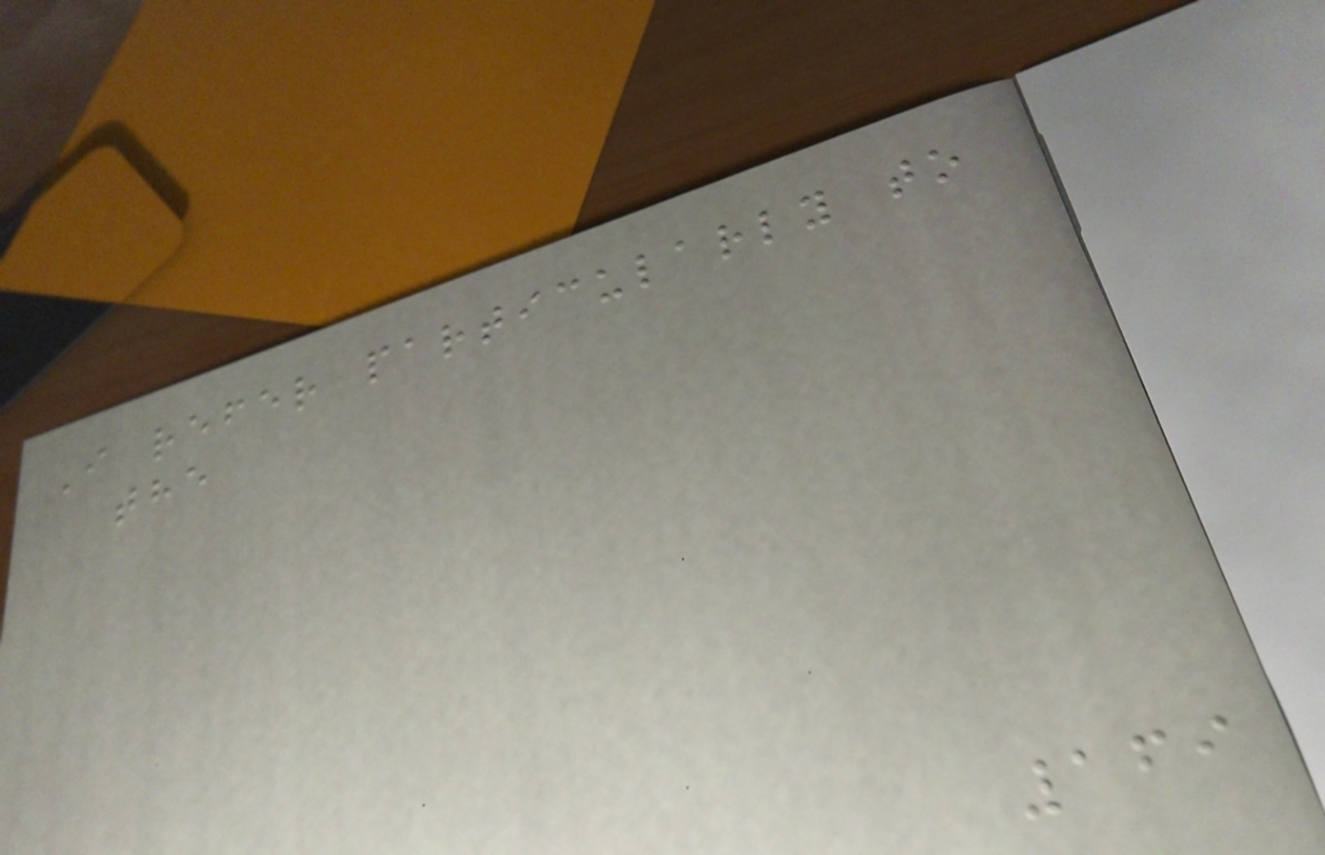I refer particularly to
the
169
